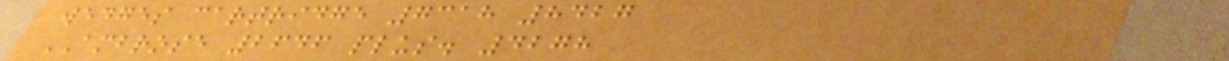wedges cartridge 7318 8427
AMBROSE 2646 plus. 4278
